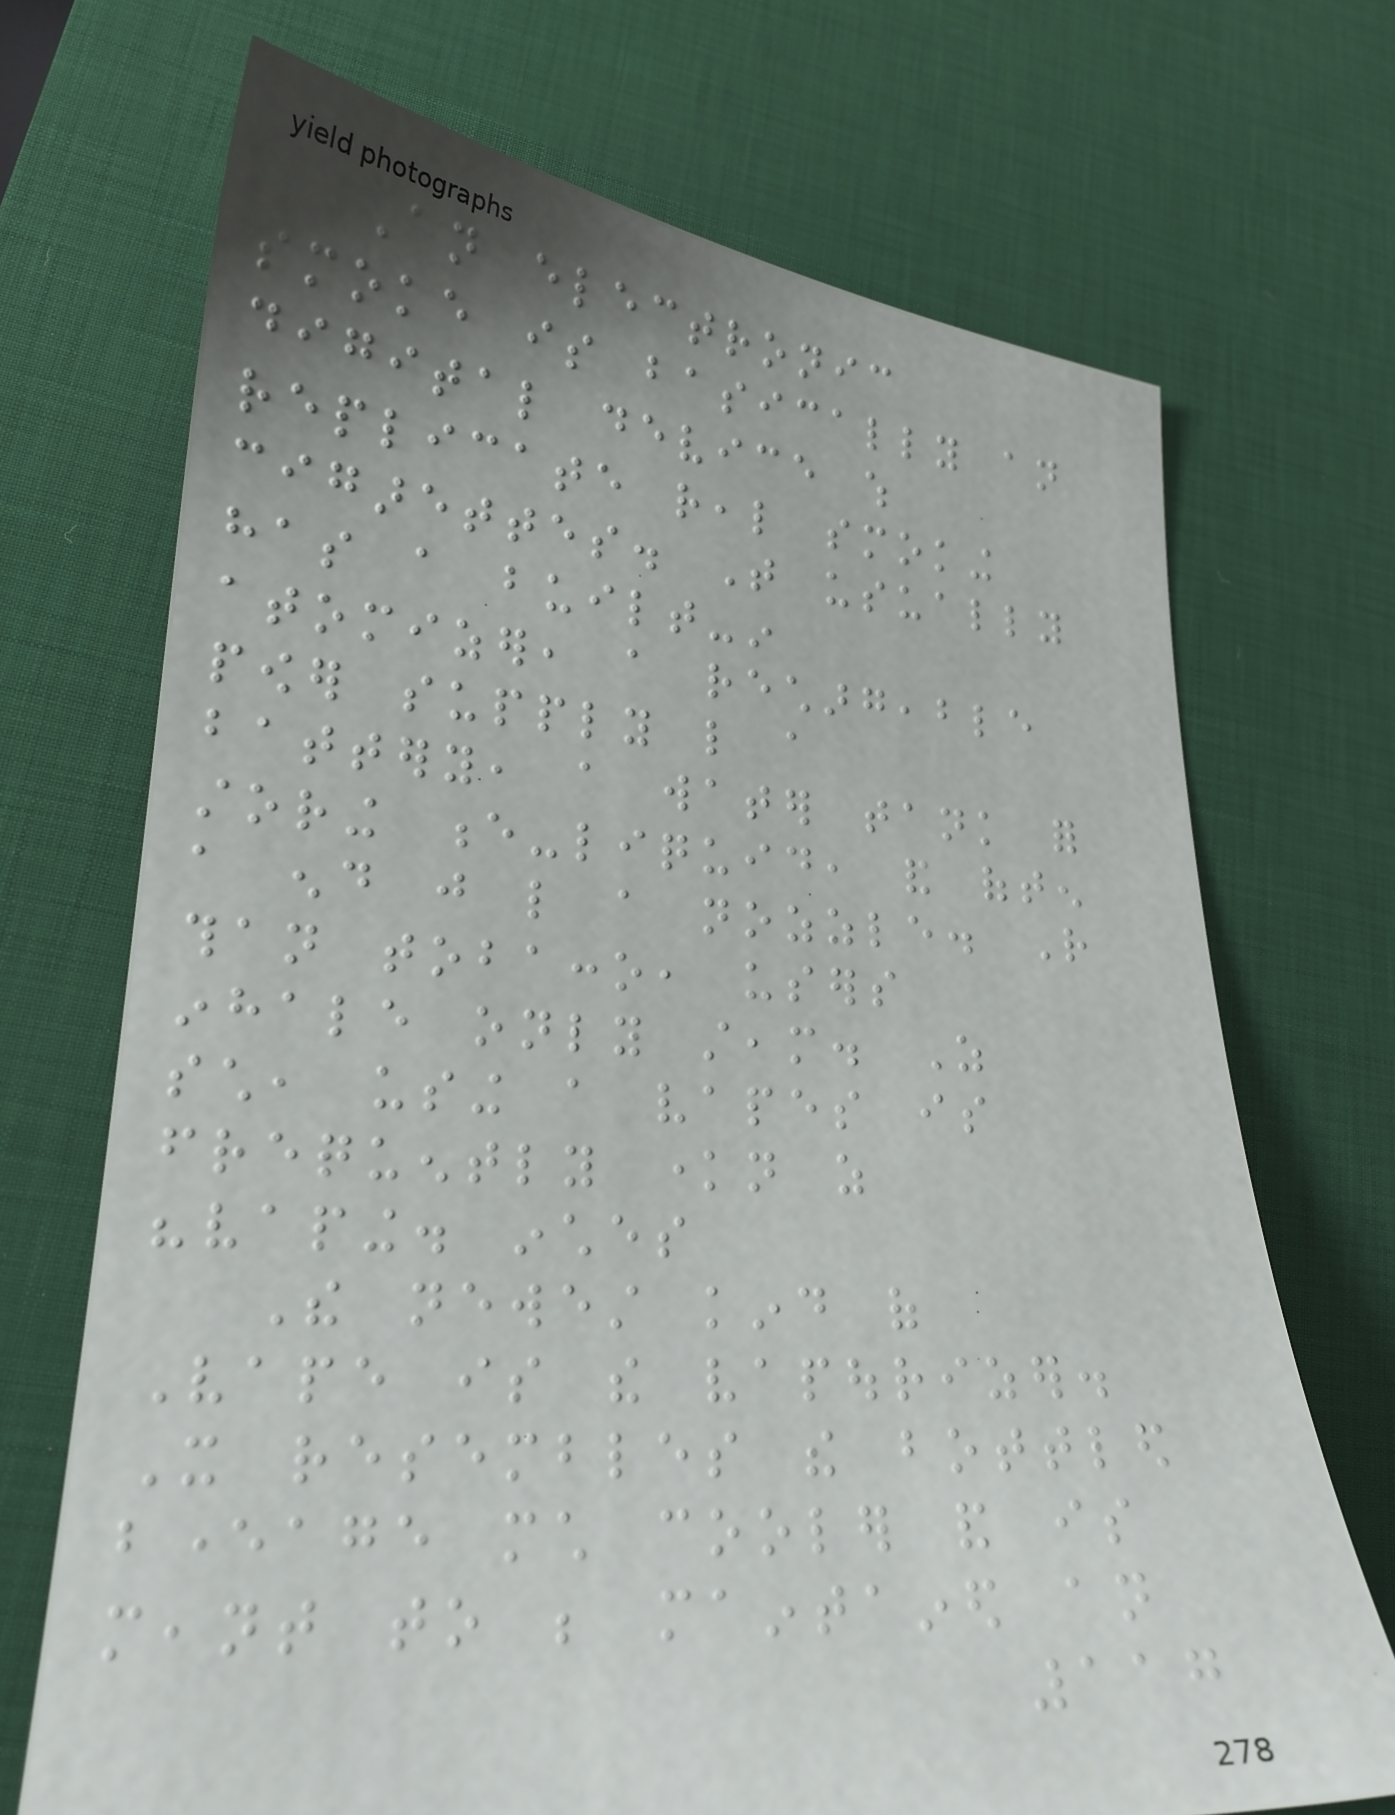An electronic
smoke is basically an
digital device which
replicate real smoking
cigarettes. That usually
has a built-in
atomizer, a rechargeable
power supply like a
battery, a water tank for
storing e-liquid, and often
a end just like a nozzle. Rather
than tobacco, users
inhale only steam. As
such, using a vapes is
frequently known as
"vaping. inches
The newest kind of
Vape is the vapourizer.
It resembles the bottled
beverage much cooler and is
meant to be maintained an
117
